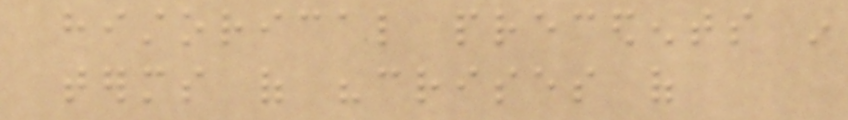historical precedents in
terms of "crises of
